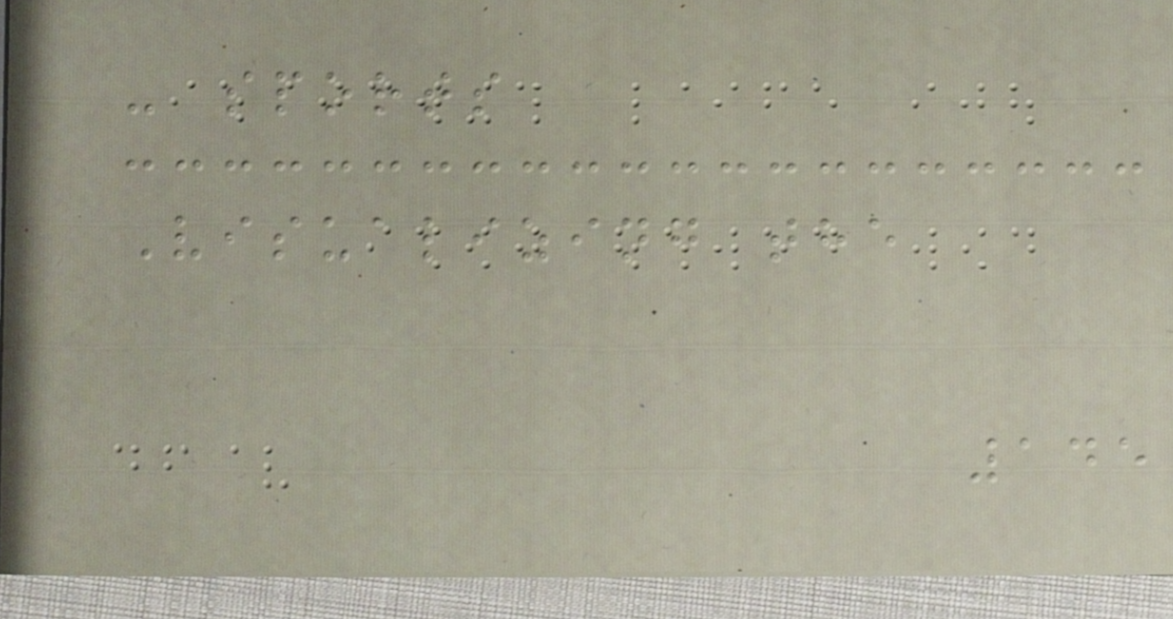- sports
Visualizing the
145
